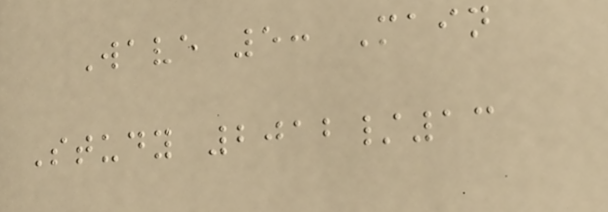Wave 5: Main
Study 2012/13
